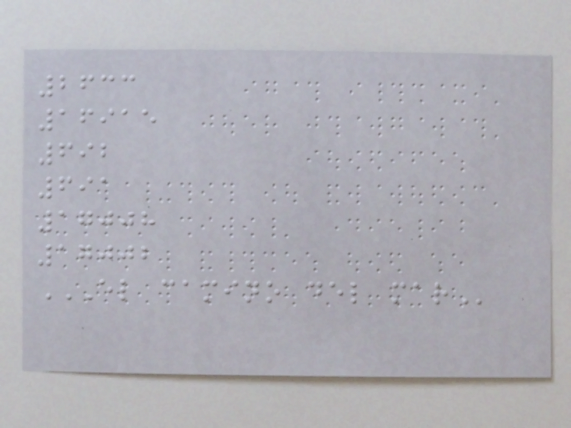2633
16915
692
691
17008
17002
EL CAMINO DEL MAR
